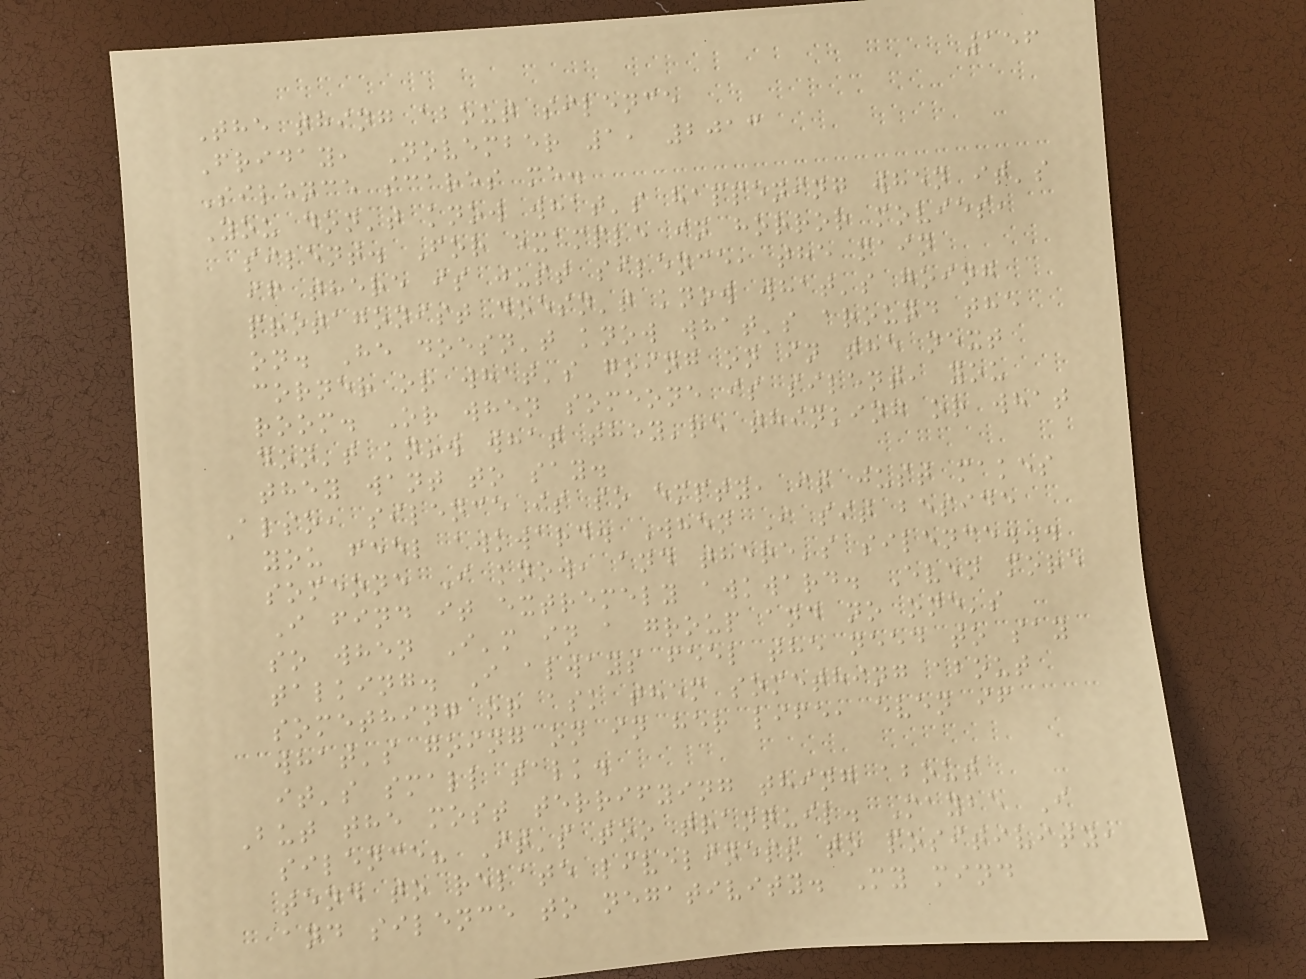156
The thing about silence
Friday, November 1, 2013
Silence scares me.
You don't know what's happening when it's
silent. For example in horror movies,
if there is just silence, the main
protagonist doesn't know what's going
on. He doesn't know what's around the
corner or what's going on in the next
room. Or when someone is silent, you
don't know what they're thinking or what
they want to say.
Also, silence is so empty, it just makes
you feel awkward. When I sit beside
someone I know, and there's silence...
I find it extremely awkward. Even more
so when I'm in a group and no one's
talking. I always feel the need to say
something or ask them something about
what's going on in her life, even if
it's small talk.
But the most terrifying thing about
silence? It's too tranquil. Maybe I
tend to relate liveliness to positivity,
and silence to negativity. My mind
